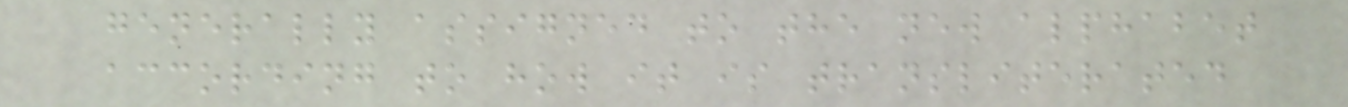generally assigned to the new alphabet
according to how it is transliterated
